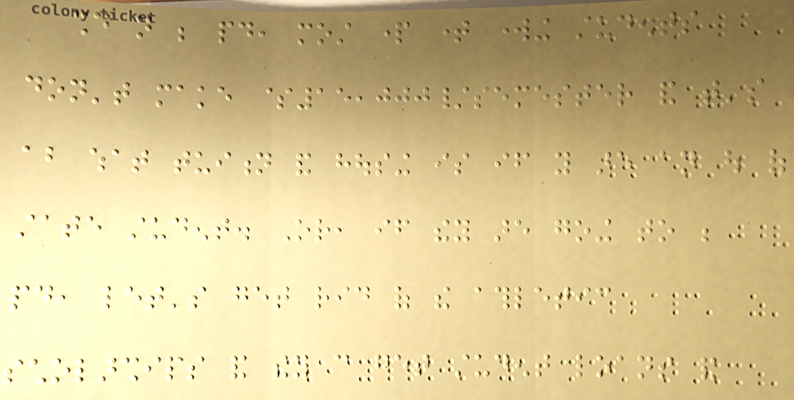should not be paid, most part time working students
don't make $15,000/semester and that's
about what tuition and housing is if you are an out of
state student. Or, if they are going to be
paid, let's get rid of the athletic
scholarships and they can get student loans and
